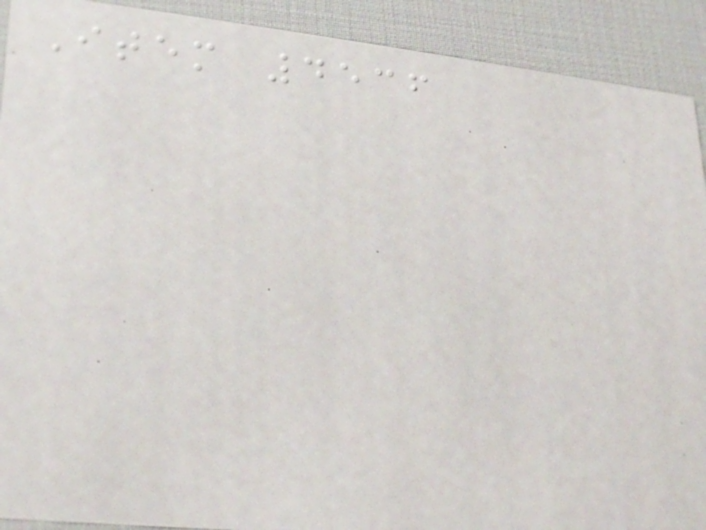Item 4536
